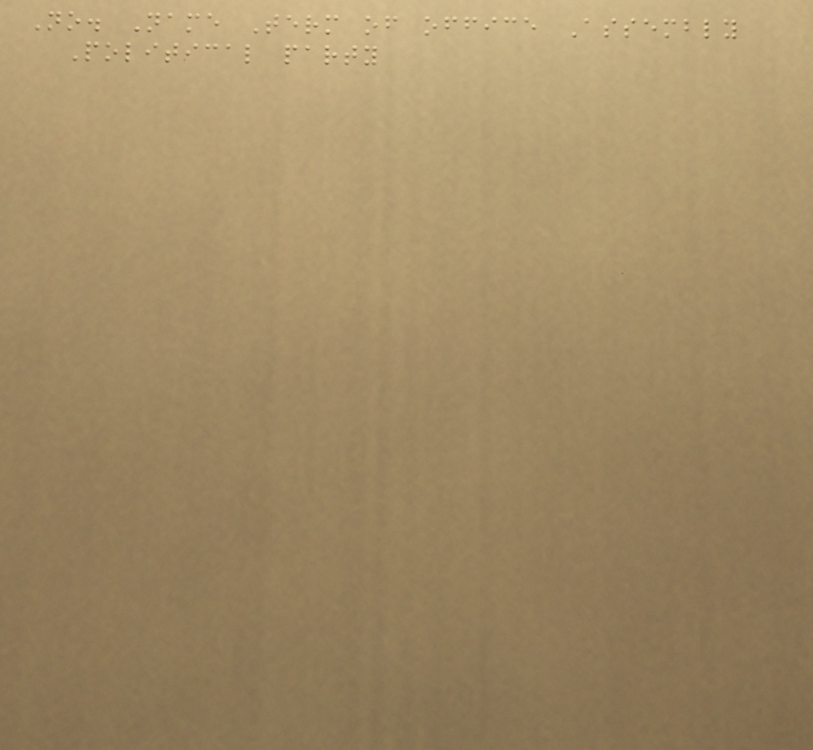No. Name Term of office Assembly
Political party
